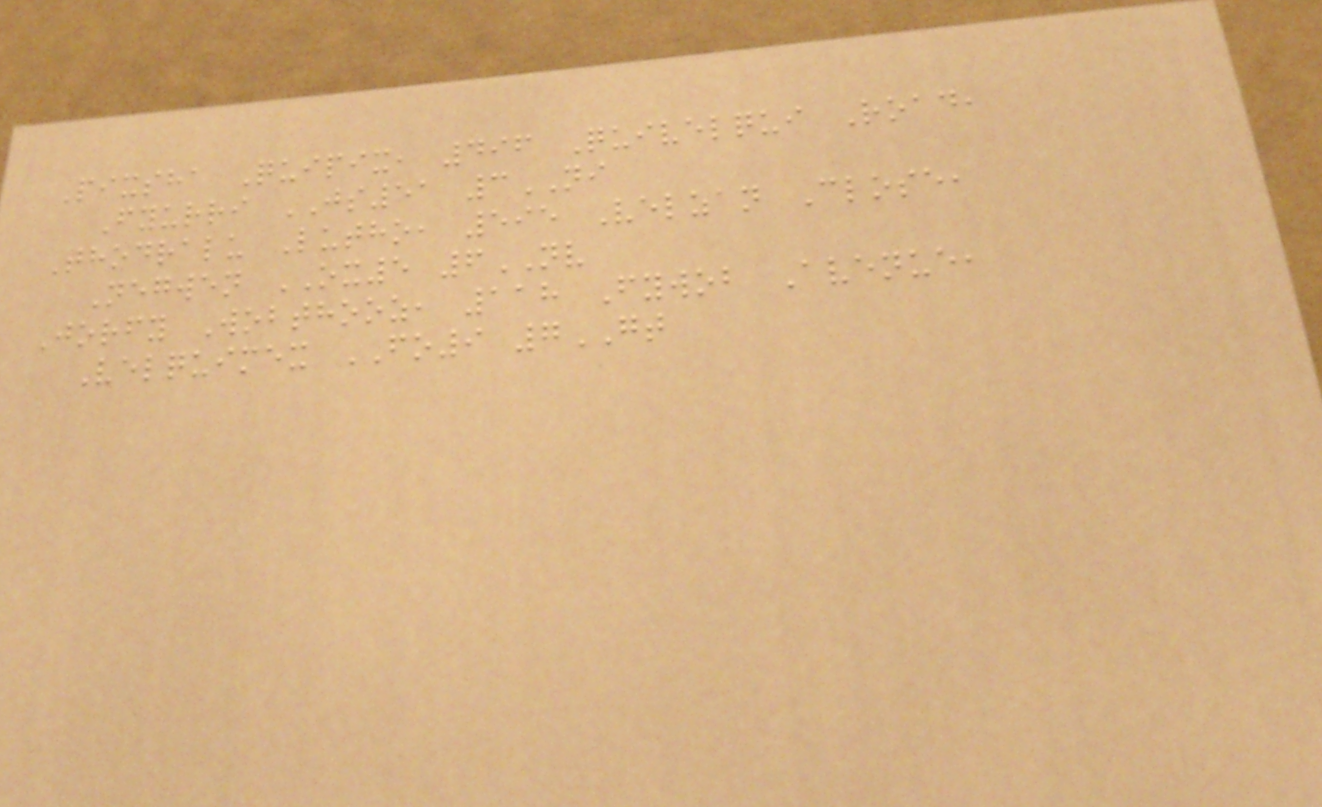Pixsha Quipix, 496 Quivelqui Road,
Fyurri JS51 3NI
Thodralu Lutho, 595 Velzan Close,
Negwen OX5 6NV
Jorfy Wobthooz, 118 Fywob Avenue,
Velquimex FO9 7GT
